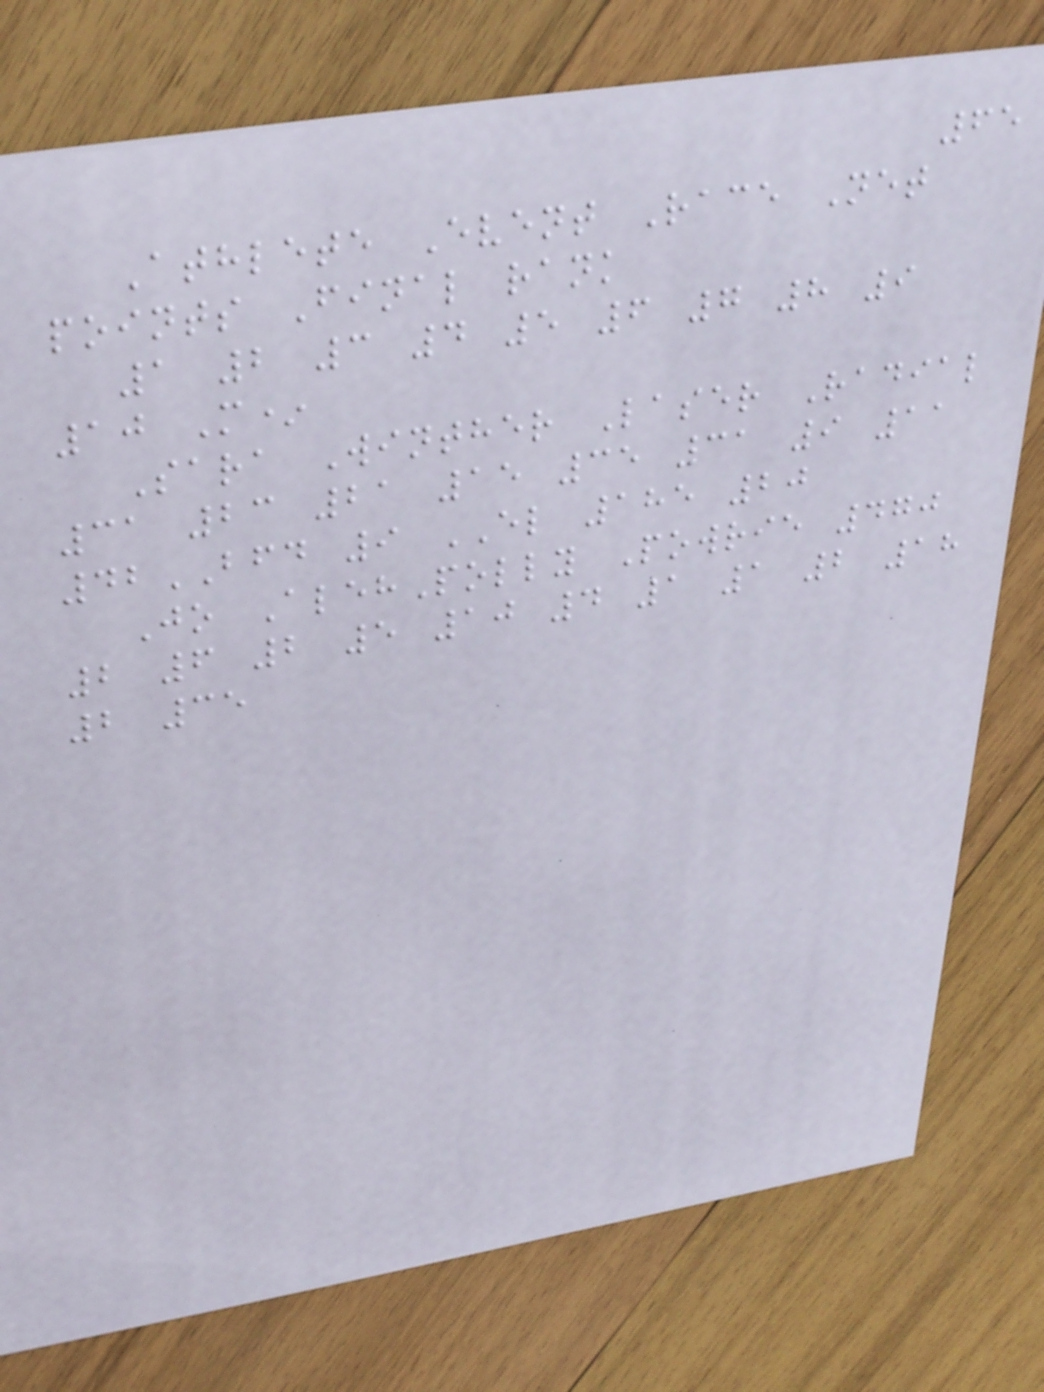65
Athlete Event Race Net
points Final rank
1 2 3 4 5 6 7 8 9
10 M*
Sara Winther Laser Radial
31 23 21 15 35 31 9 11
42BFD 9 EL 185 20
Jo AlehPolly Powrie 470
2 6 2 5 10 4 1 1 2 18
2 35
